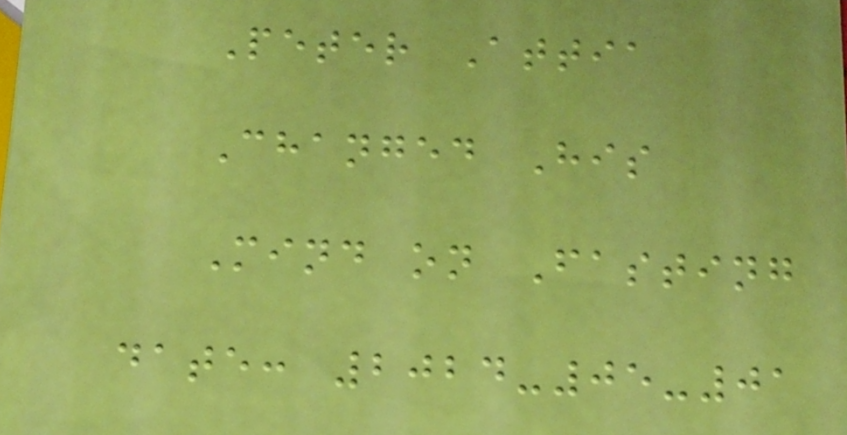Peter Attia
Changed His
Mind on Fasting
date: 2024-05-01
